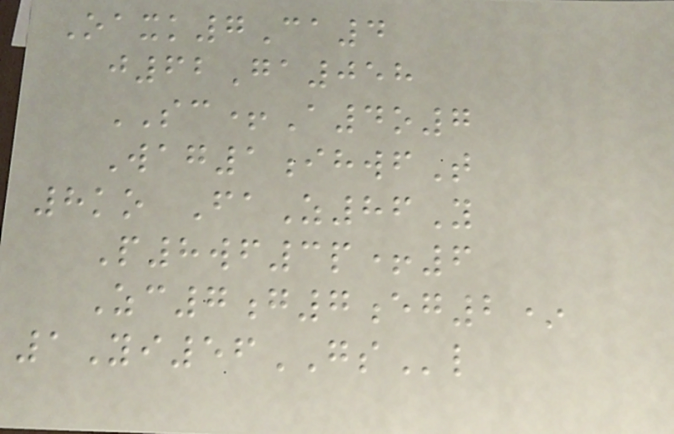Oaxk7Ca4
j62Ga058
SC+A4o7
Wag1ihwfT
8ko FaZ86Y
P8wf3p+6
Zc7g7eg2*
1Yi56GSl
